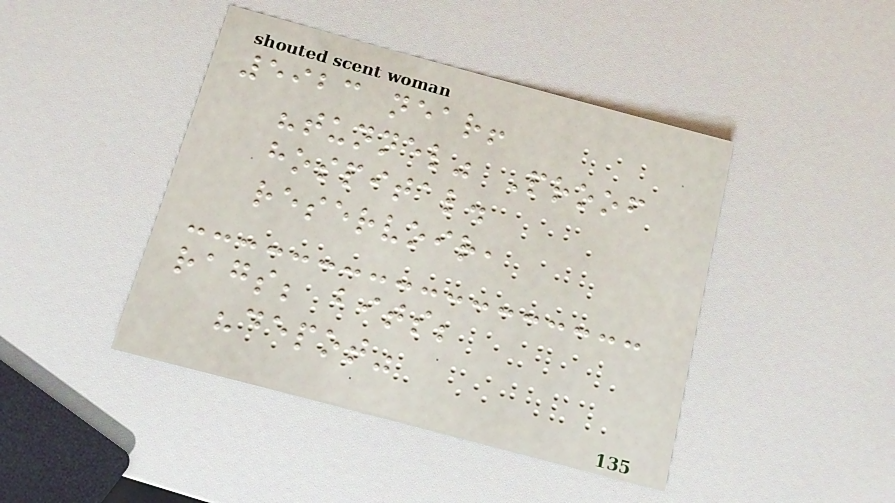5923 near!
"tunnel" Proof
hospital.
reservoir,
rags; bits;
"depot"
